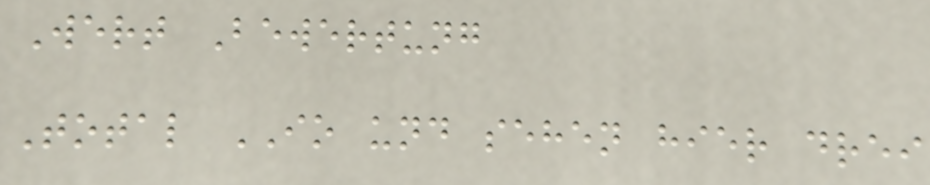Wert Bewertung
Total IO und sehen hier drei
